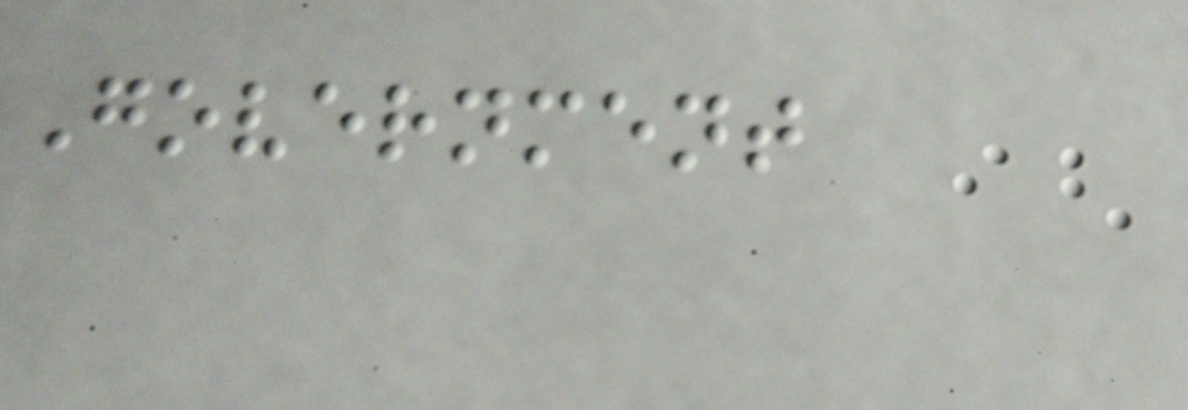Government
